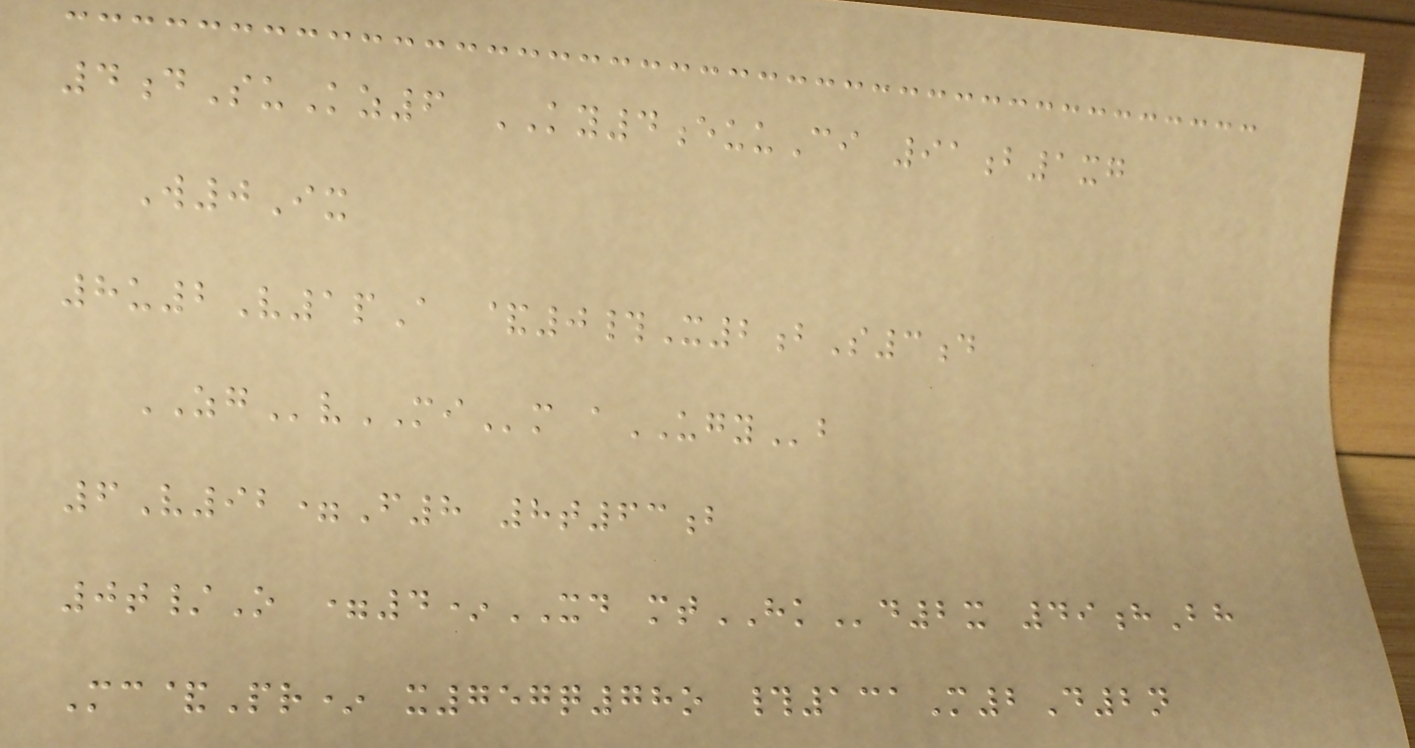4dSuKz6 KY4euuCi 91b1xg
W0Ix
8u2V1pA &0#X2bS3d
ZGvMIm aUGYb
6V92=F8 8t63b
0t/O =4*XD mtHKd2x 49hBh
Mc&Pr* x757q78o #131M2D2n
